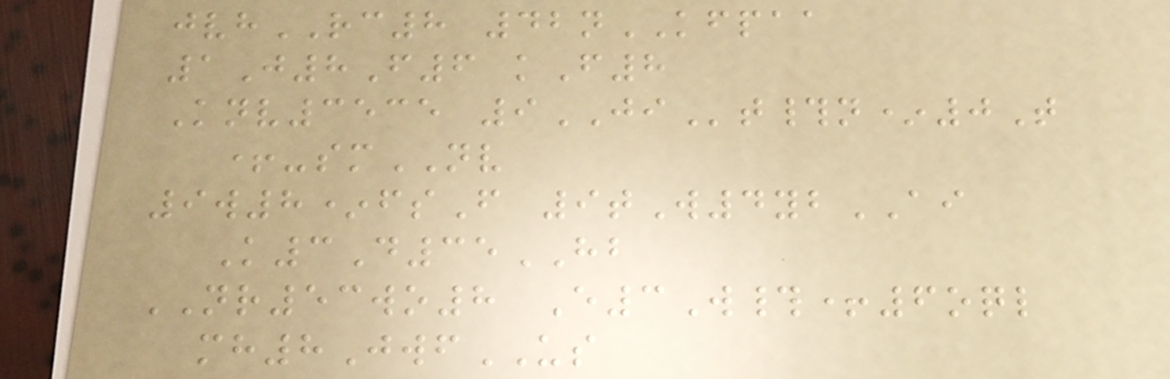jvhRC8 42nKFPAA
1J8F6 kF8
Knv3535 9JIt#n*0T
+-smNV
9w8*fsF 9tW4ybAI
K3D35HB
NR53wo8 E3W#+6oql
mh8JwfUS
